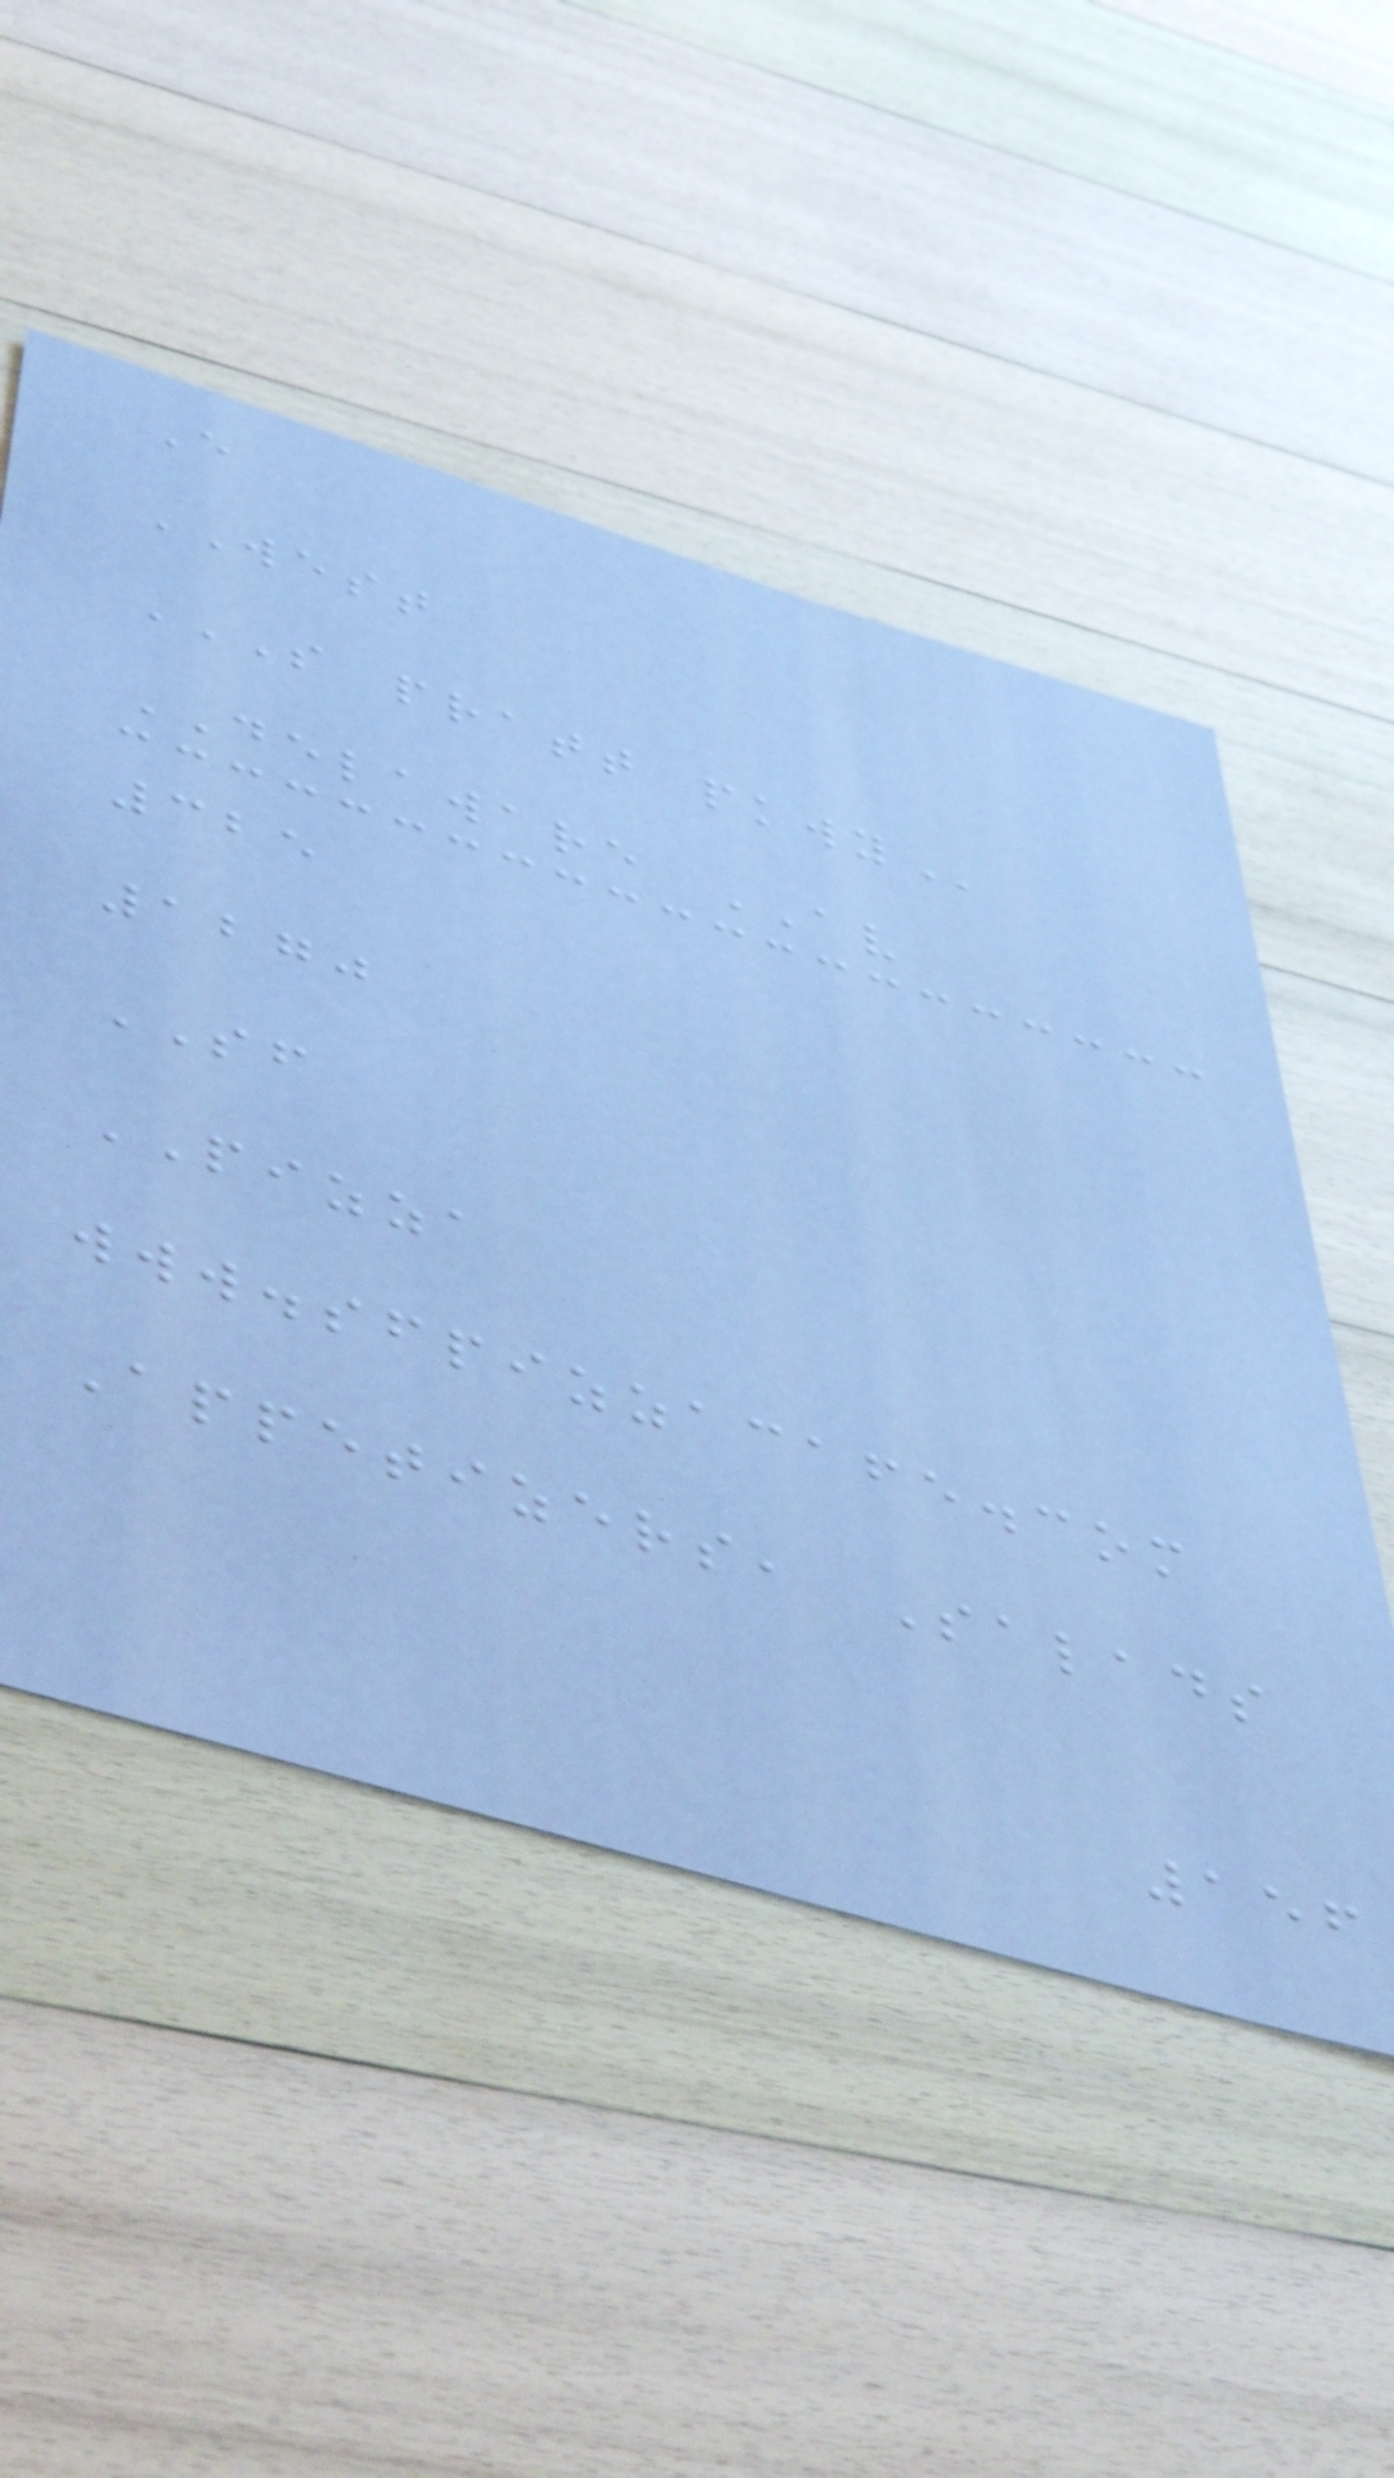E
WEST
S PRATT PKWY
DELAWARE AV
325
1270
SF
PIZZA
www.sfpizzacafe.com
Appetizers, Salads
156
